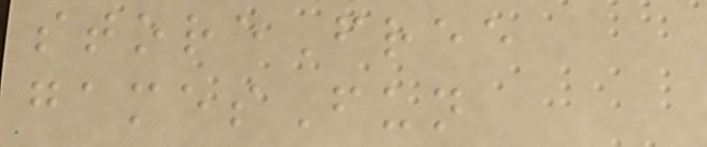storeFree
gamesFun
